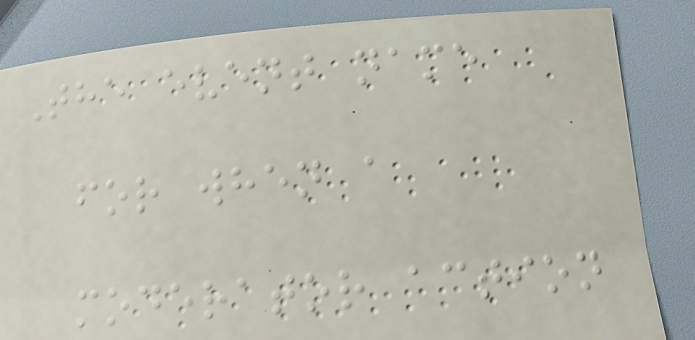The event name
for when a
moderator action
